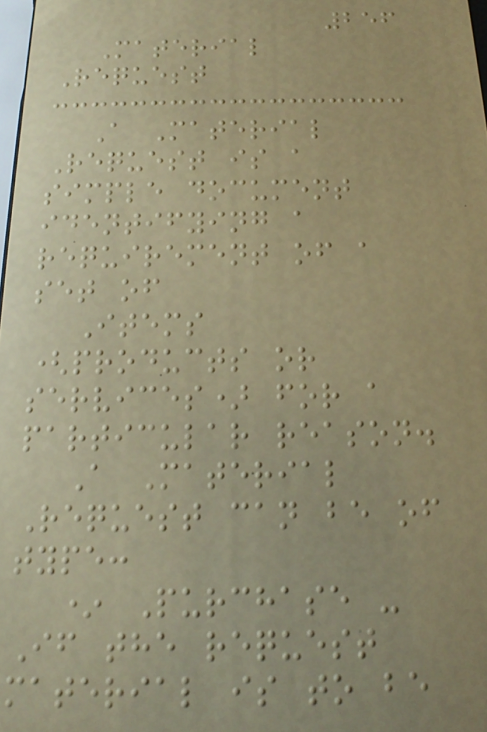256
Material
Request
A Material
Request is a
simple document
identifying a
requirement of a
set of
Items
(products or
services) for a
particular reason.
A Material
Request can be of
type:
* Purchase -
If the request
material is to be
